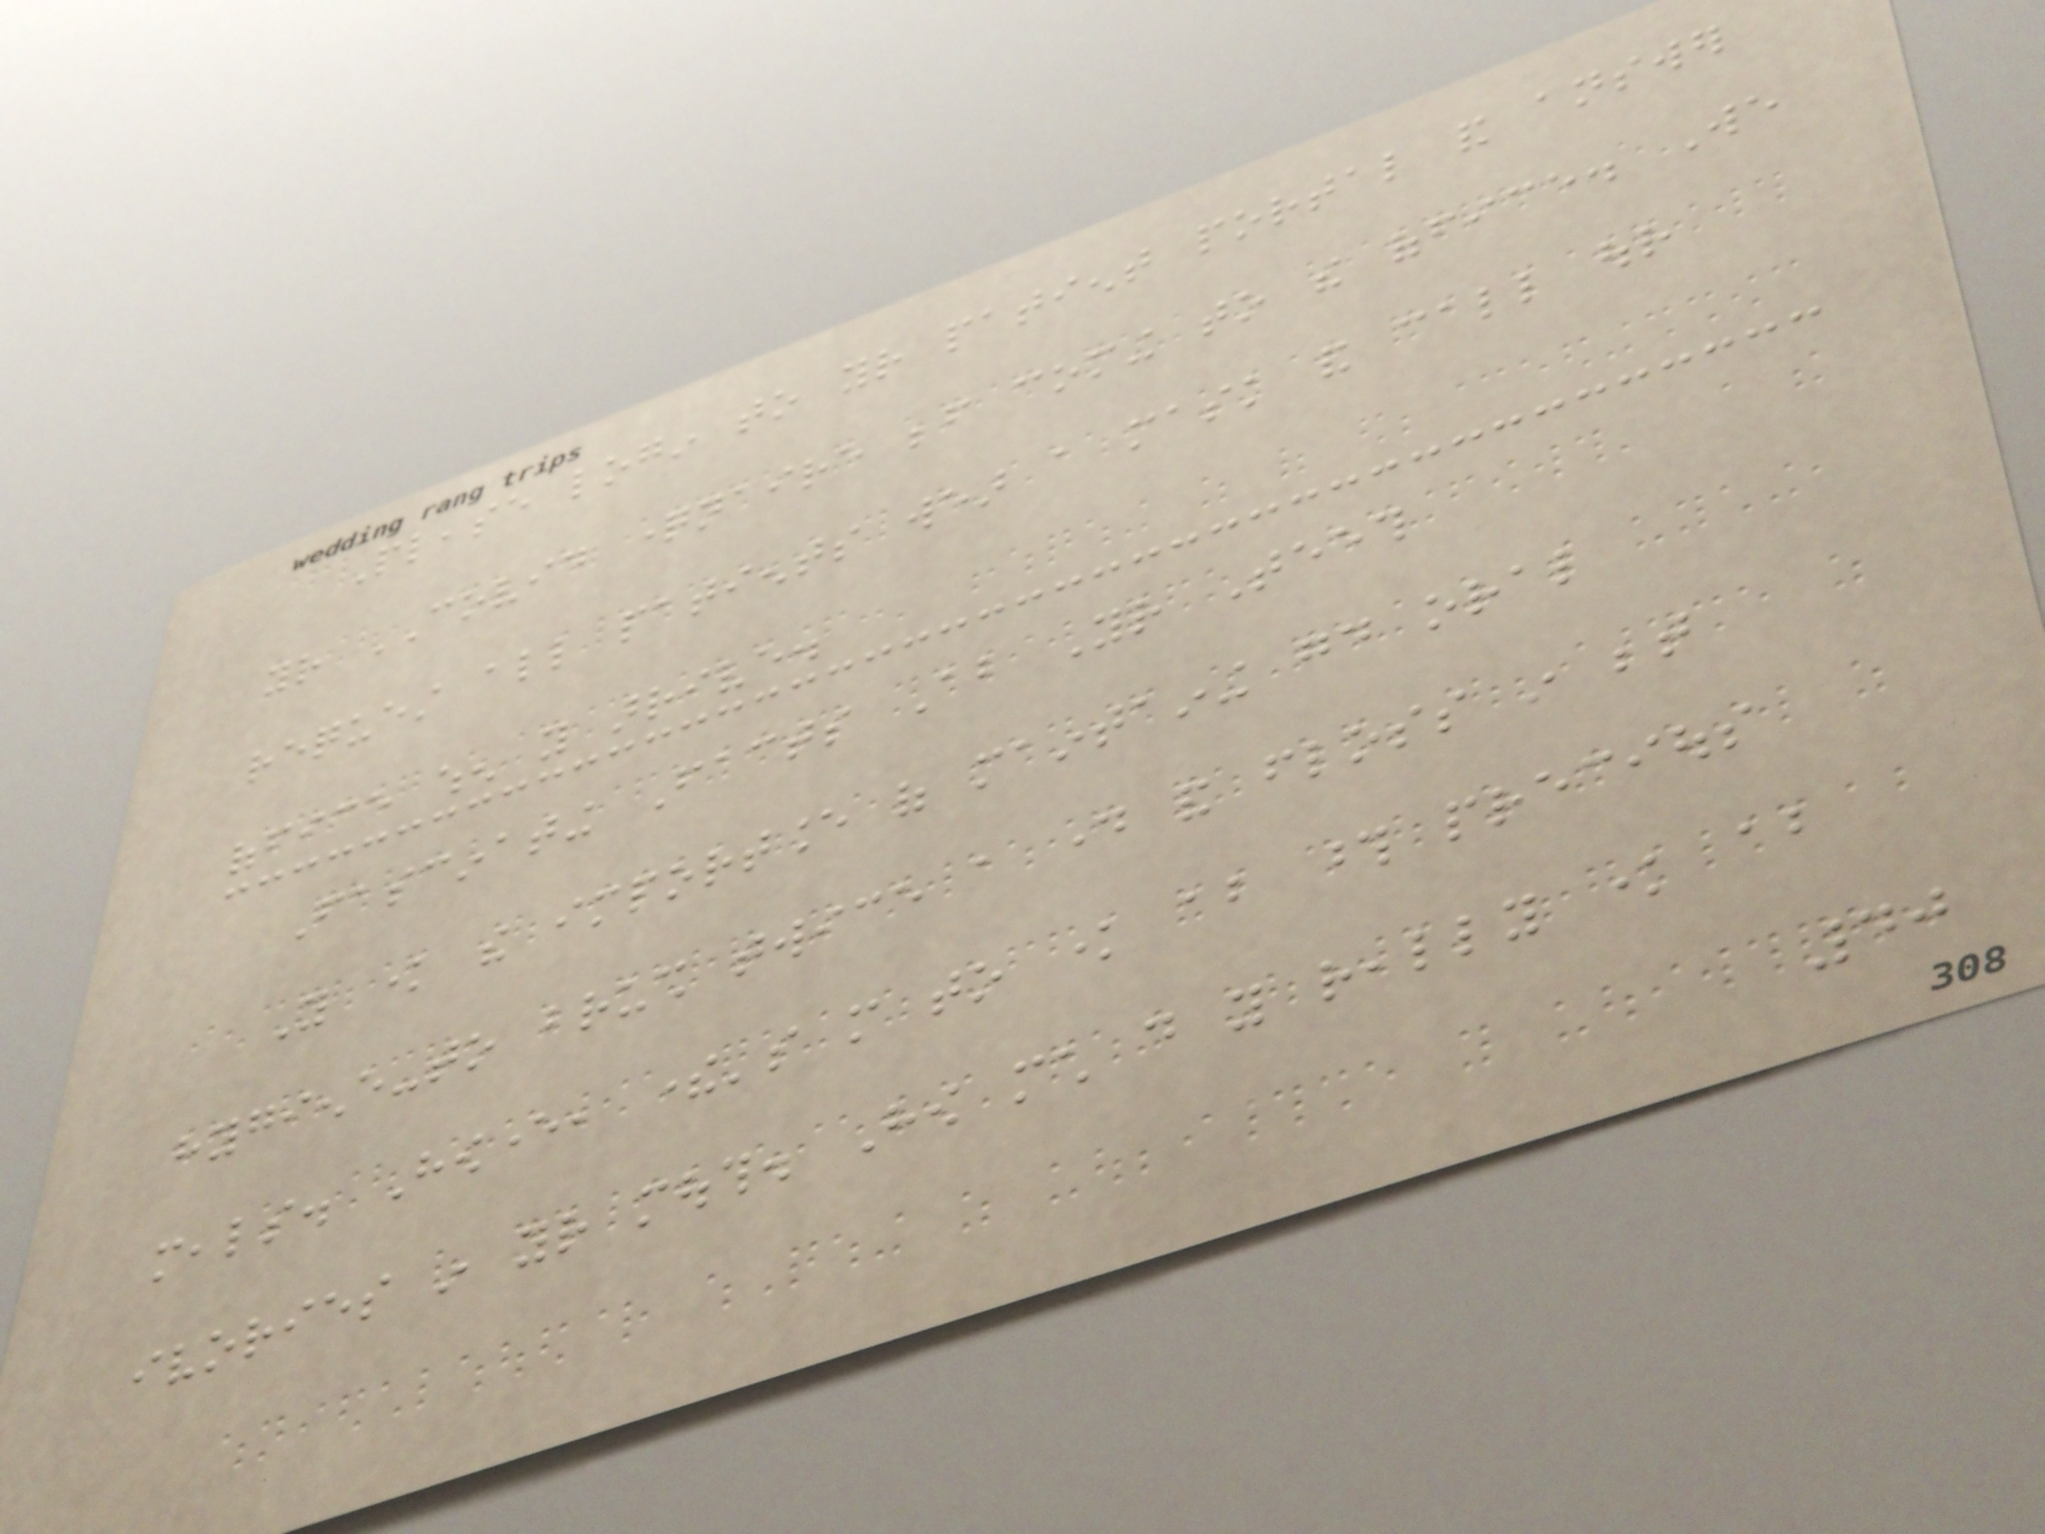Please login to your patient portal and answer
your COVID questionnaire before coming to the office. We
request all patients wear a mask and call our
office when you arrive.
Fascinating Facts About Your Teeth
You know the importance of maintaining good oral
hygiene-to brush twice a day and floss in between
meals. However, there's more to know about those precious
ivories in your mouth. How much do you really know about
40
